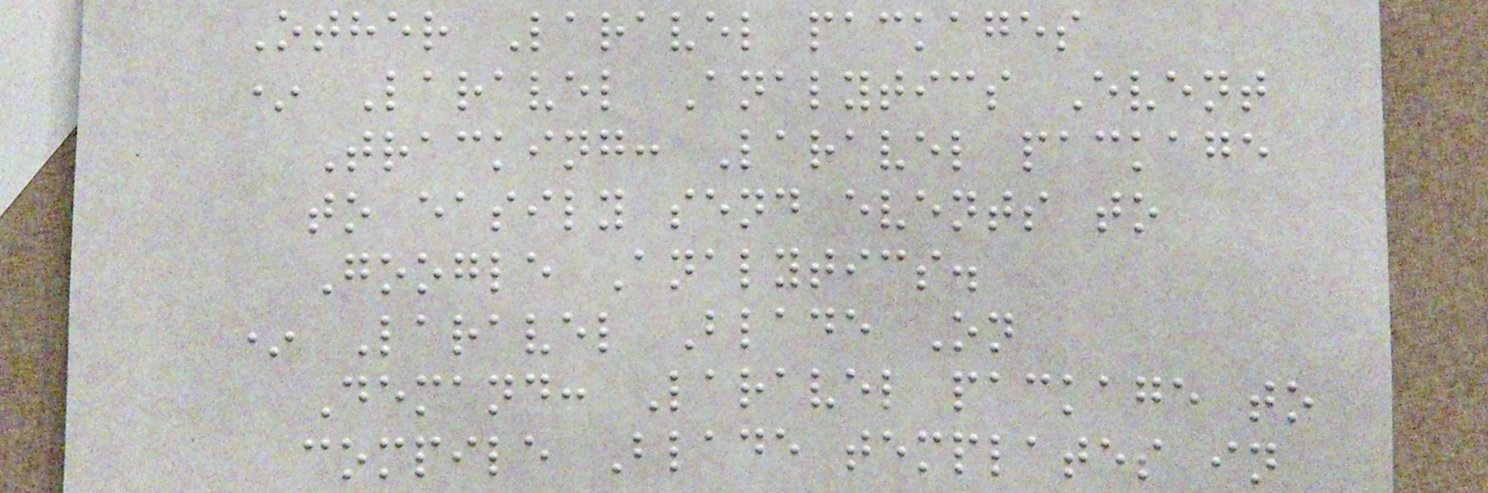Other Laravel packages
* Laravel Analytics Event
Tracking: Laravel package
to easily send events to
Google Analytics.
* Laravel Blade On
Demand: Laravel package to
compile Blade templates in
